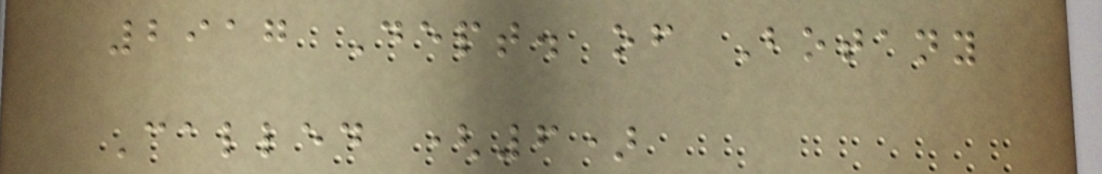2917 Dept. of Botany
Called (6)
